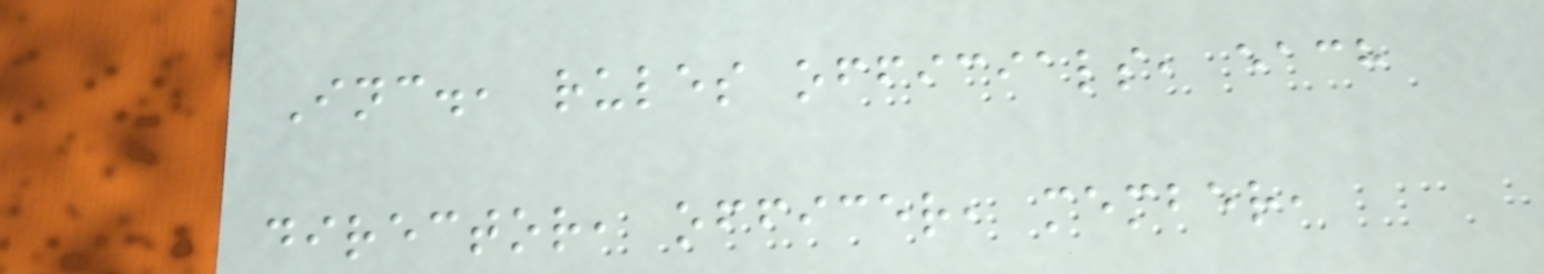Inc., rules officials, each
director, officer, member,
